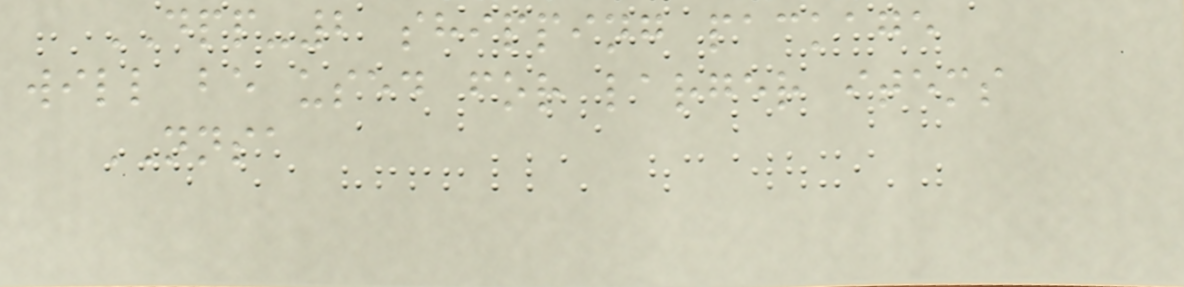DPP-2 shipping package
will be used for larger items
NNSA
